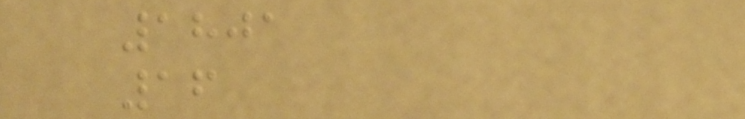1801
16
